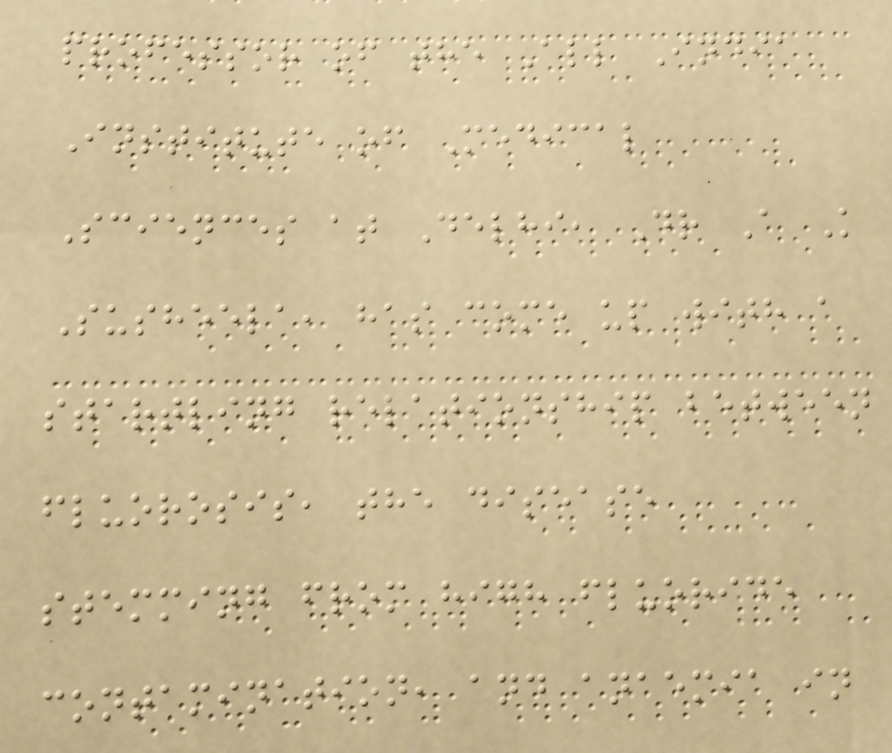professor of the All India
Institute of Medical
Sciences at Delhi, Dr A K
Susheela, has come up with a
startling relationship between
fluorosis, the disease
stemming from high fluoride
contamination, and anaemia in
